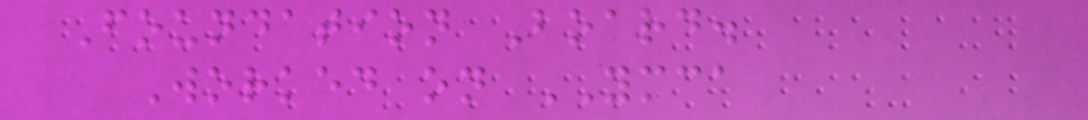Foundation Board.
Worked on YMCA
